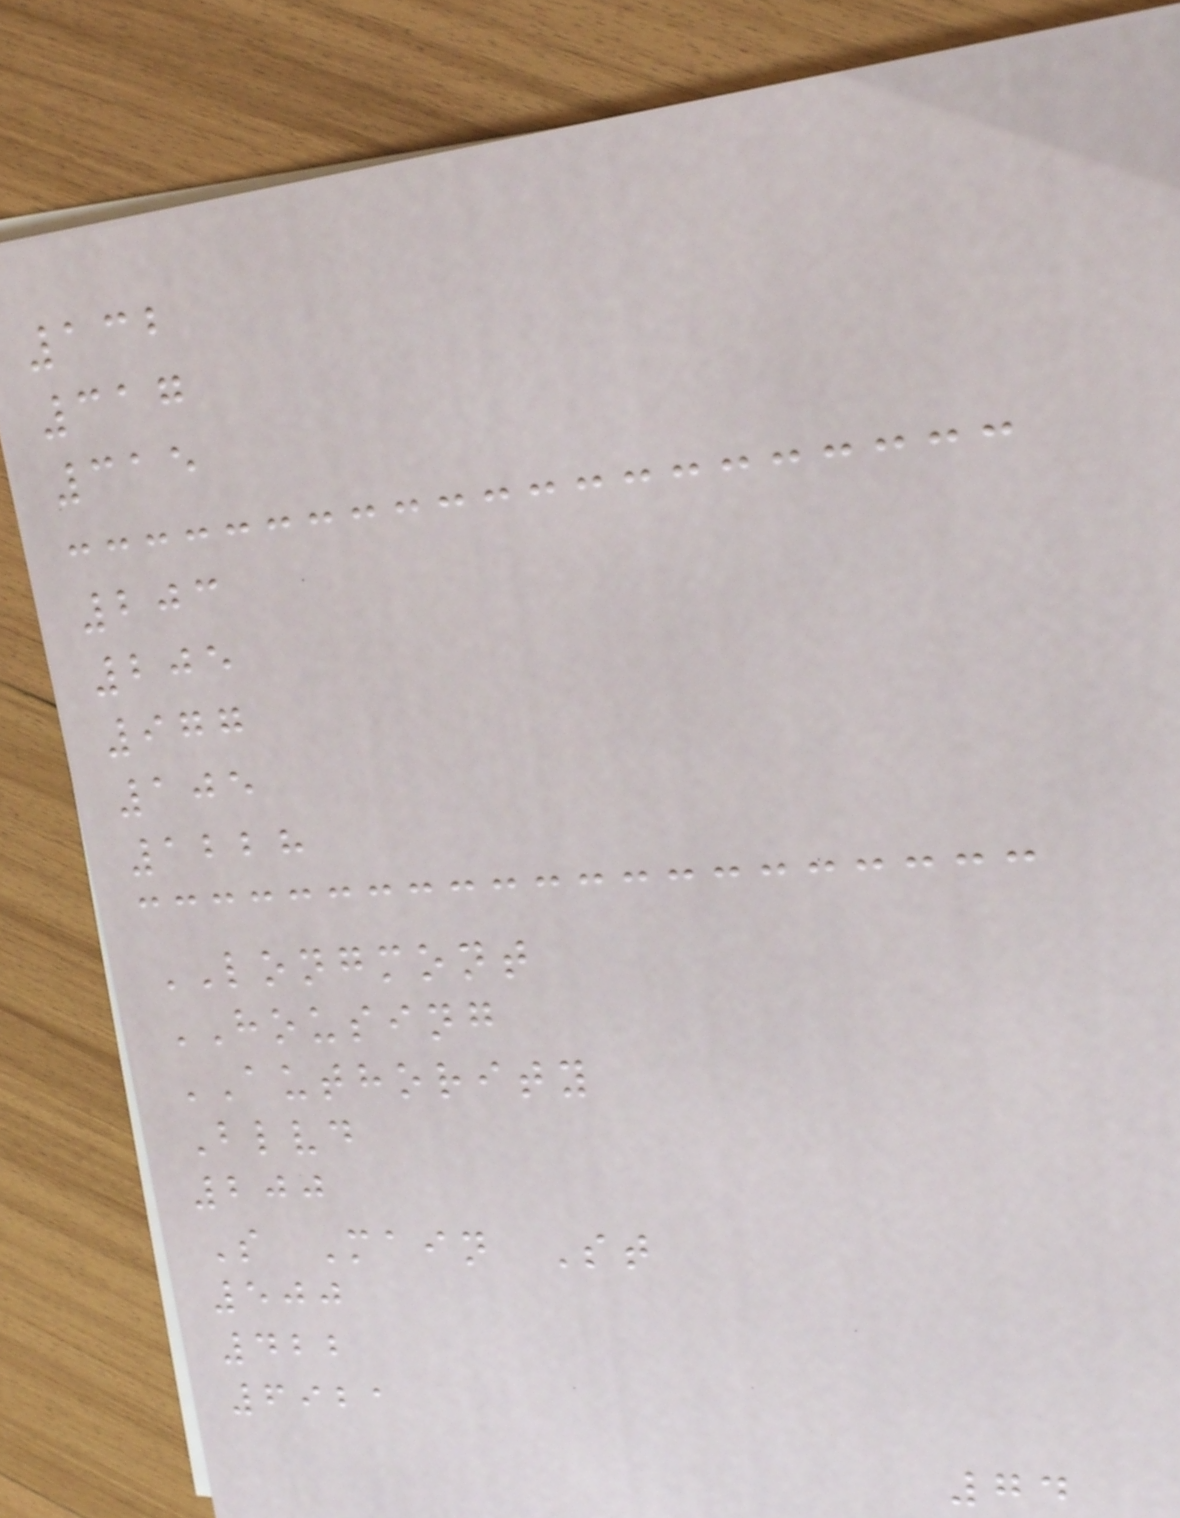132
317
315
203
205
977
105
1228
LONGMONT
HOUSING
AUTHORITY
Blvd
200
S Main St
500
422
6921
74
